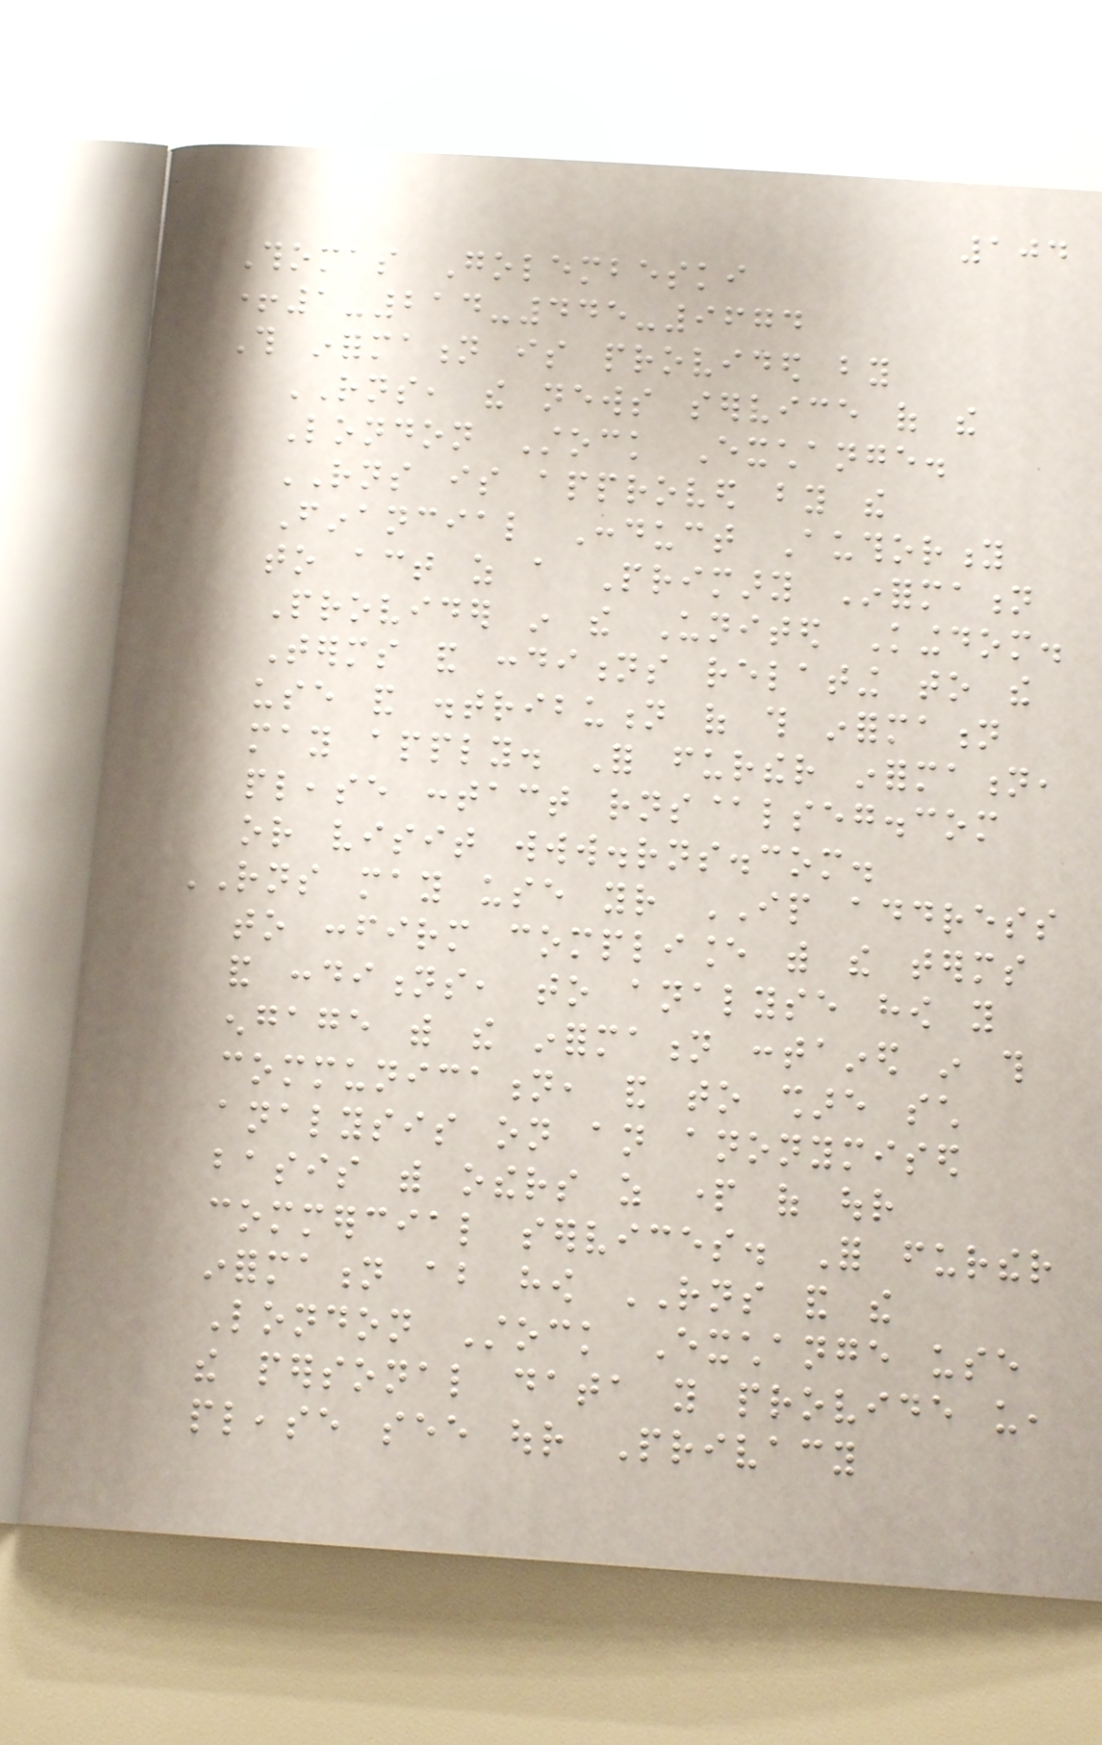104
Thomas Golembeski
+1-214-445-9674
This information is provided by
RNS, the news service of the
London Stock Exchange.
RNS is approved by the
Financial Conduct Authority
to act as a Primary Information
Provider in the United Kingdom.
Terms and conditions relating to the
use and distribution of this information
may apply. For further information,
please contact rns@lseg.com
or visit www.rns.com.
RNS may use your IP address
to confirm compliance with the terms
and conditions, to analyse how you
engage with the information contained in this
communication, and to share such
analysis on an anonymised
basis with others as part of our
commercial services. For further
information about how RNS and the
London Stock Exchange use
the personal data you provide us,
please see our Privacy
